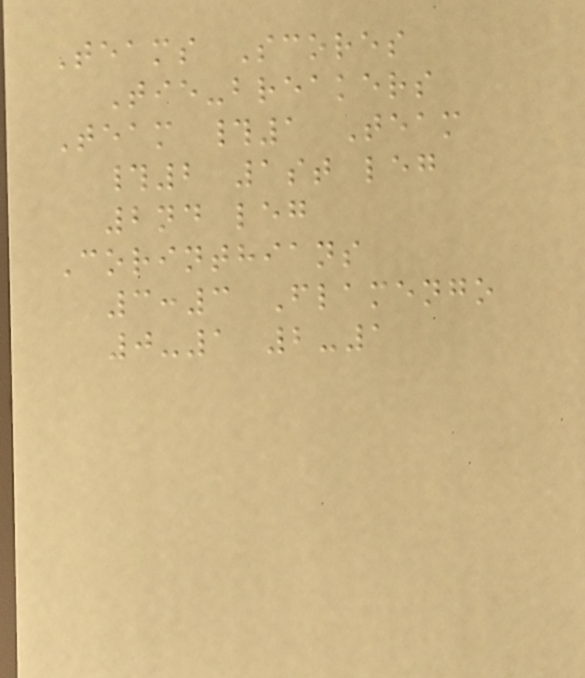Teams Scores
Tie-breakers
Team #1 Team
#2 1st leg
2nd leg
Corinthians
3:3 Flamengo
0-1 2-1
